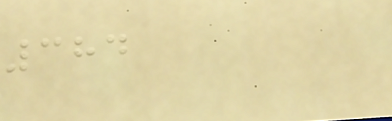384
